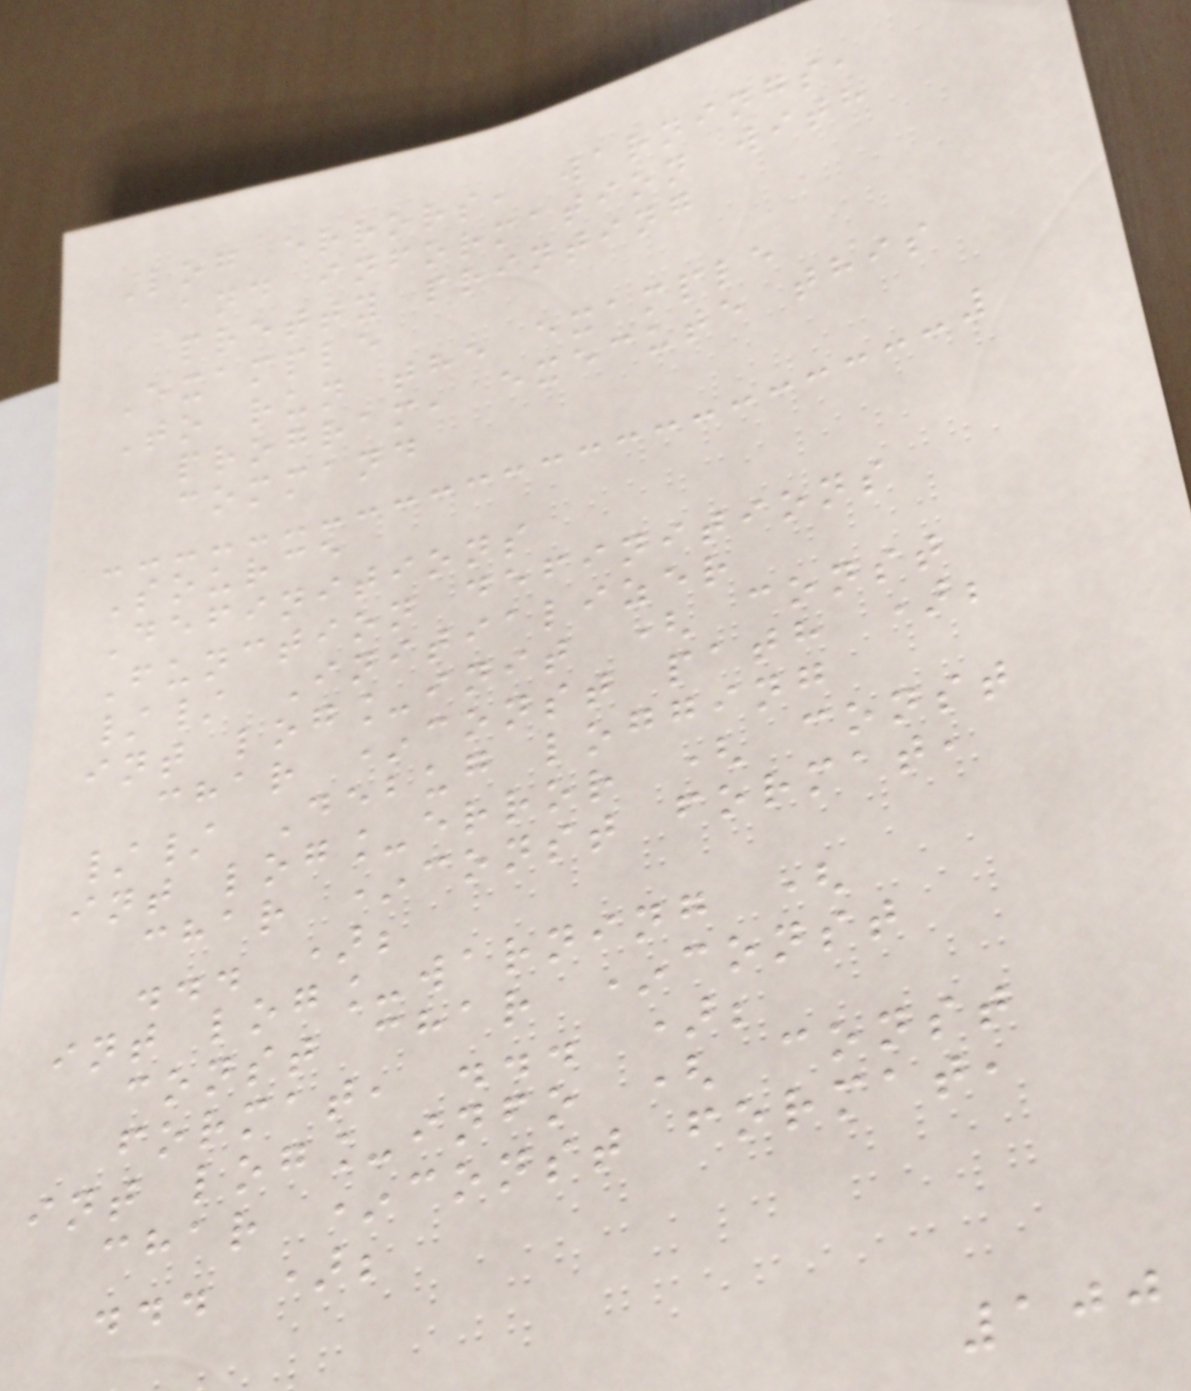Log errors, warnings,
and information with
pretty printing
Example
To run the example
program, execute this
command
Source
Definitions
Function definitions
// Initializer
int log_init ( const
char *const path );
// Debug logging
int log_error ( const
char *const format,
... );
int log_warning (
const char *const
format, ... );
int log_info ( const
char *const format,
... );
100
